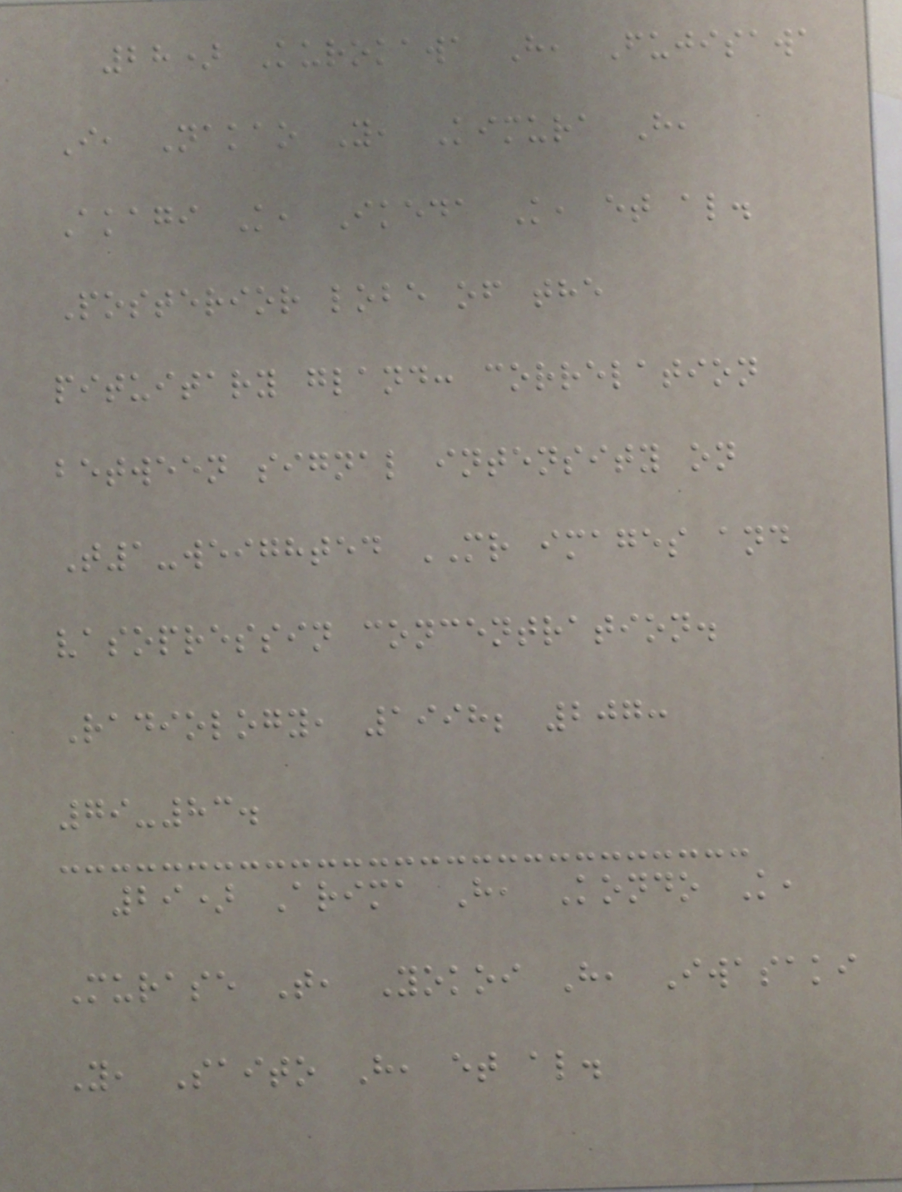28) Kurokawa H, Fujisawa
I, Nakao Y, Kimura H,
Akagi K, Ikeda K, et al.
Posterior lobe of the
pituitary gland: correlation
between signal intensity on
T1-weighted MR images and
vasopressin concentration.
Radiology, 1998; 207:
79-83.
29) Arima H, Kondo K,
Murase T, Yokoi H, Iwasaki
Y, Saito H, et al.
